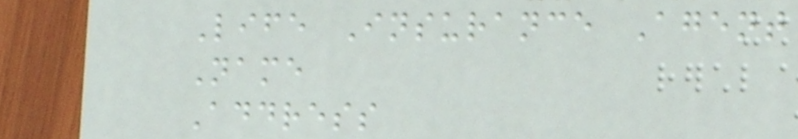Life Insurance Agent
Name
Address
